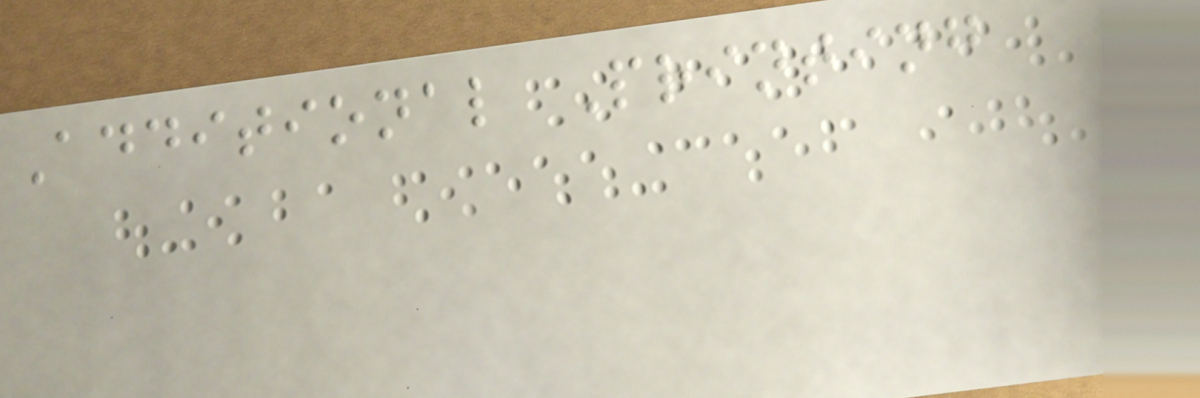Additional Printing
